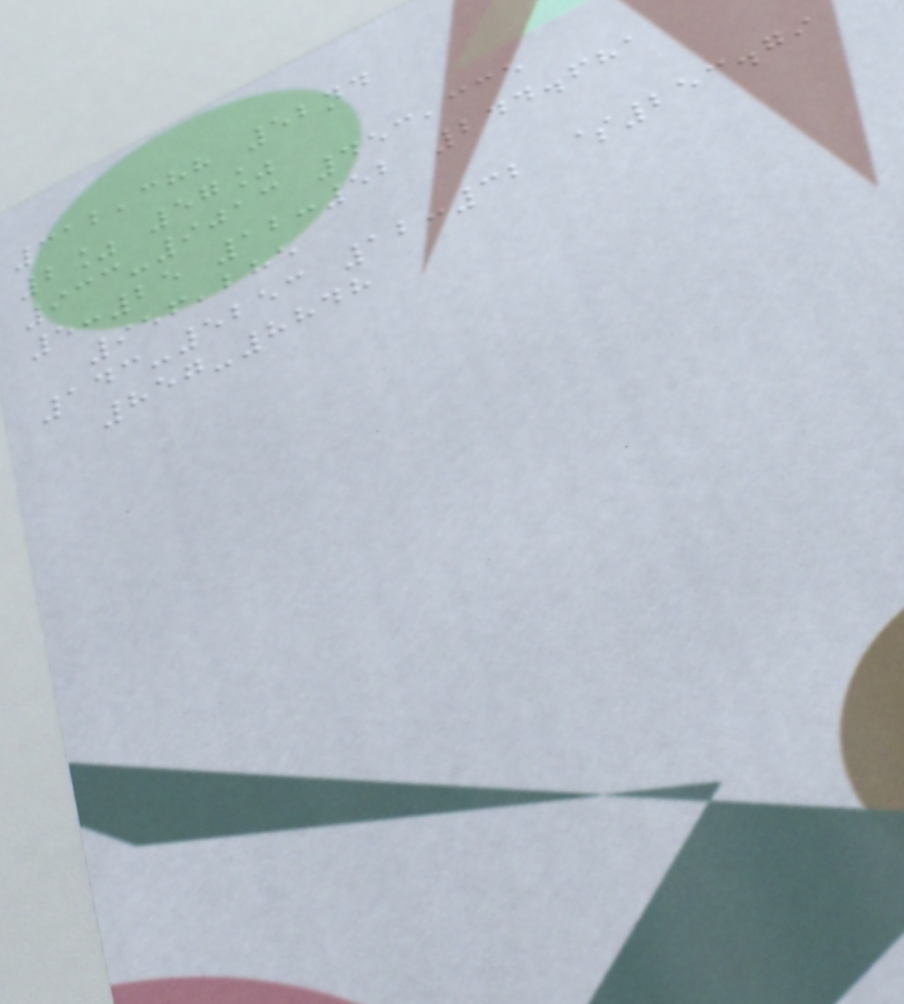312,388 52nd
2% 57%
933-9013 453,335
5:25 12:52 244.681
956,285
143-5253 12:32 $253.79
857-8848
